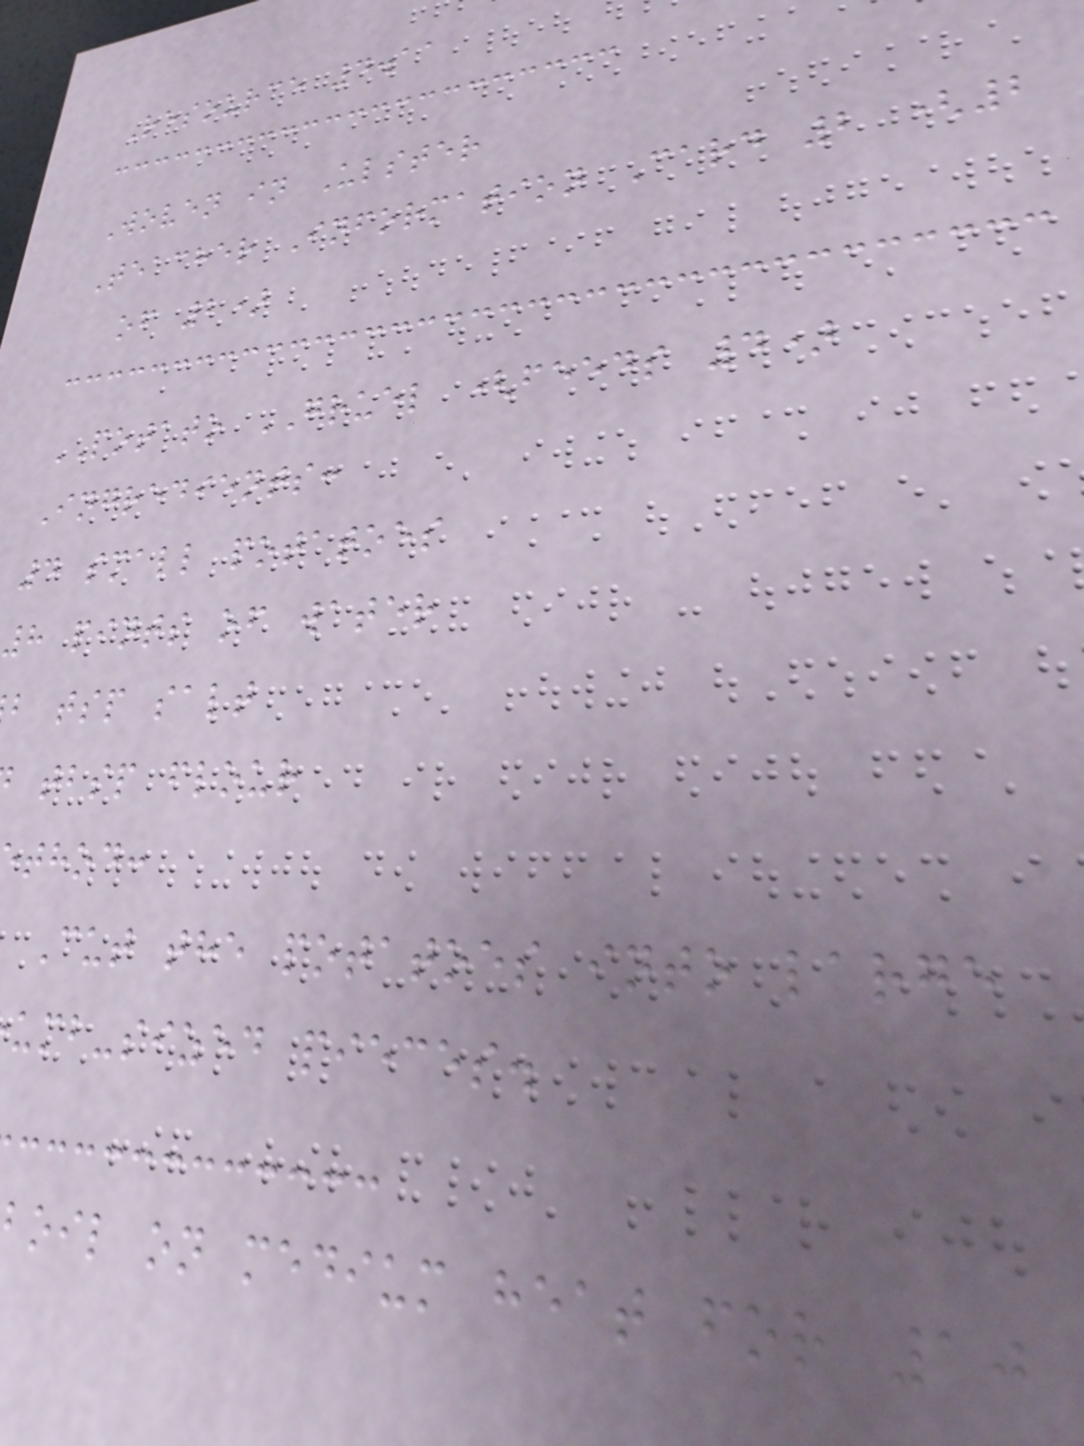Resource 4.11
Woven in Ulster
Teacher Information Card 2 (2
of 2)
POTATO GRUEL (feeds 4)
Ingredients:
4 small potatoes
8 pints of water
b tsp salt
tbsp flour
thod:
Cut the potatoes into large
umb-sized pieces.
oil on medium heat for 10
